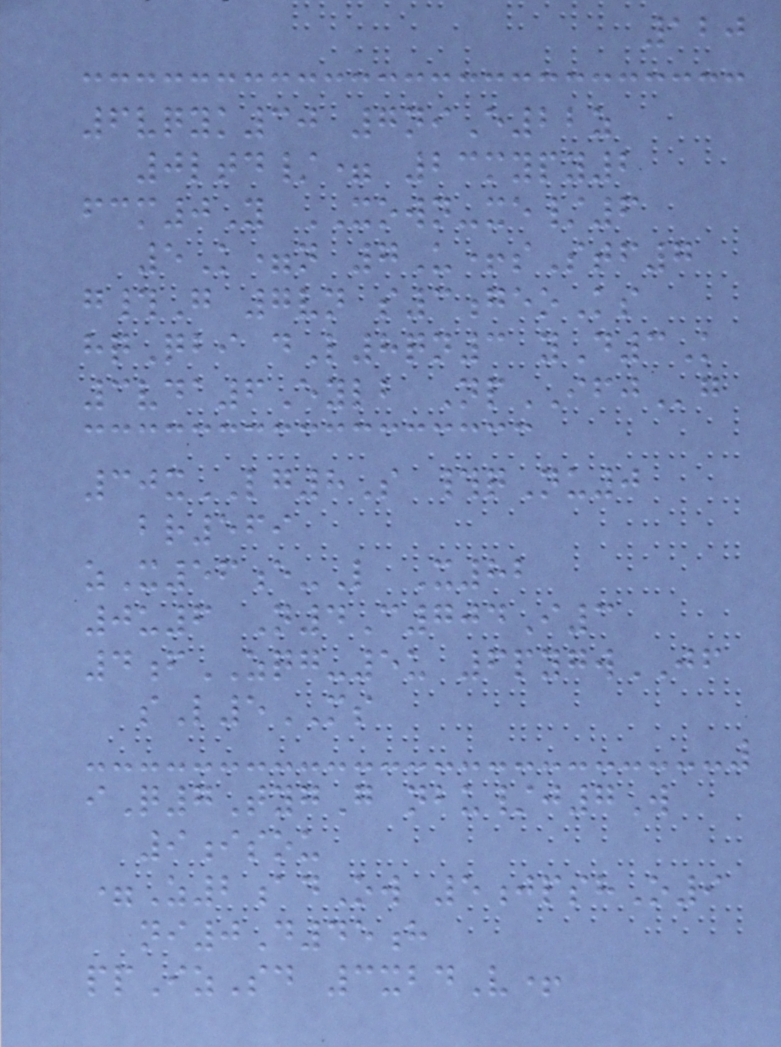120
6vqyk30 7niE22z
0ltd/= 23mypy2
fcm0Y XOWN-xe/6
5K=n 7U+sStf7
g#G 7vn s3geoKs
hqQbi dL8qn3 yD3K
3vda6Eylb NpIFJg
30xLG8S #qNu0
br569
zX56e-L X82
0u6 N4C704I3
4fZQG-5u 6pygwJF
sL5MS
iQ7TygG nbu/j7W
9isou
=Z2adOw 5jpshO9
ni0D45h
ppIzSd 3xbdV+
